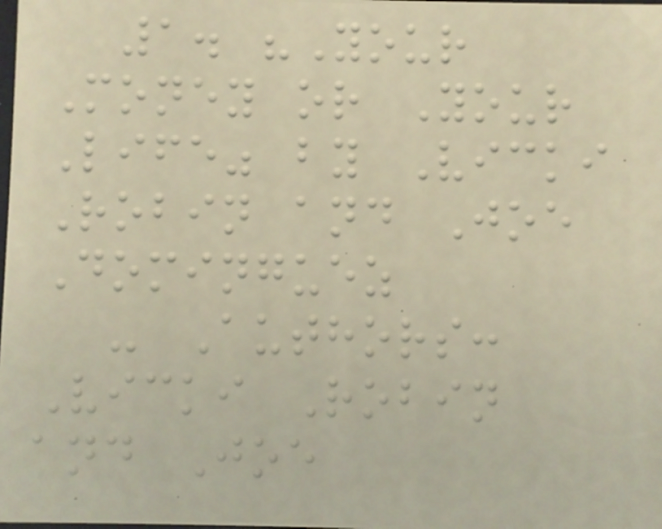1. "Your
Money or Your
Life" by Vicki
Robin and Joe
Dominguez
- Authors:
Vicki Robin
and Joe
